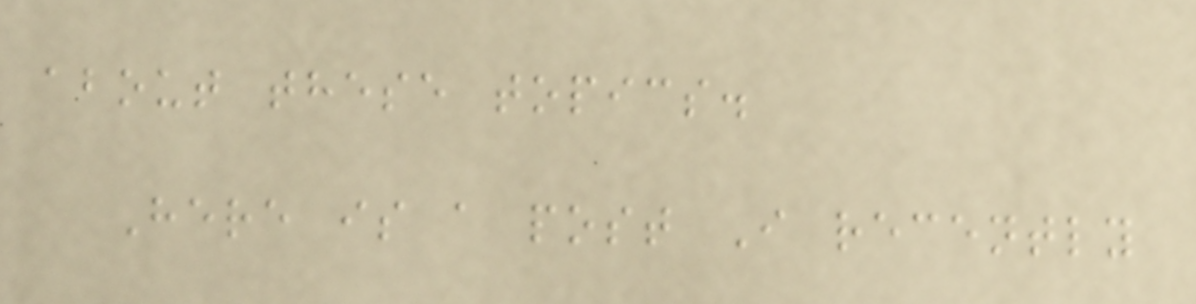about these topics.
Here is a post I recently
